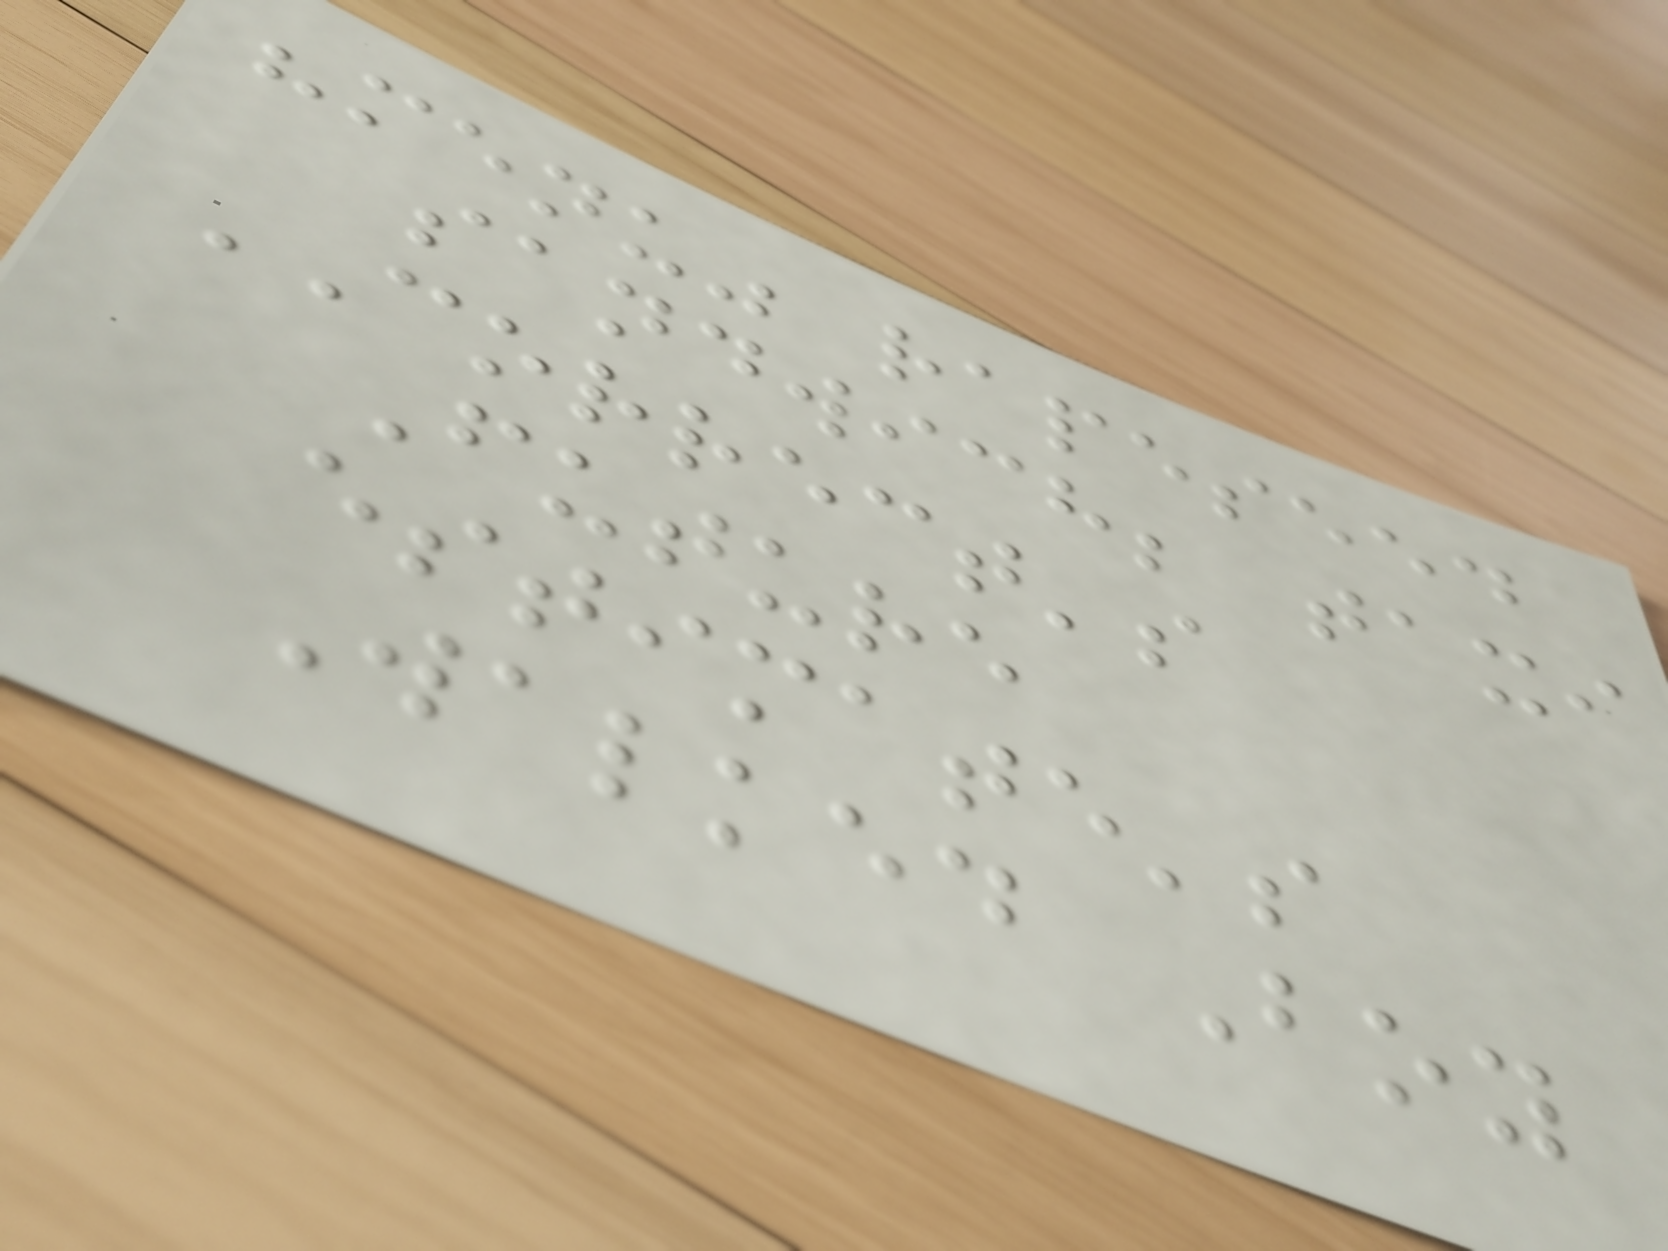"menu" rapeseed
sandwich; taxi
CORRECT's
Future
estimate's
Walked Boy
